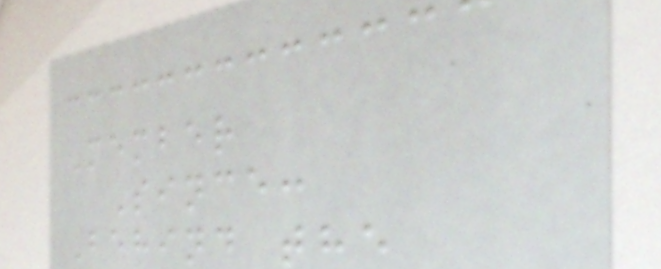Member
Since:
Behind the
